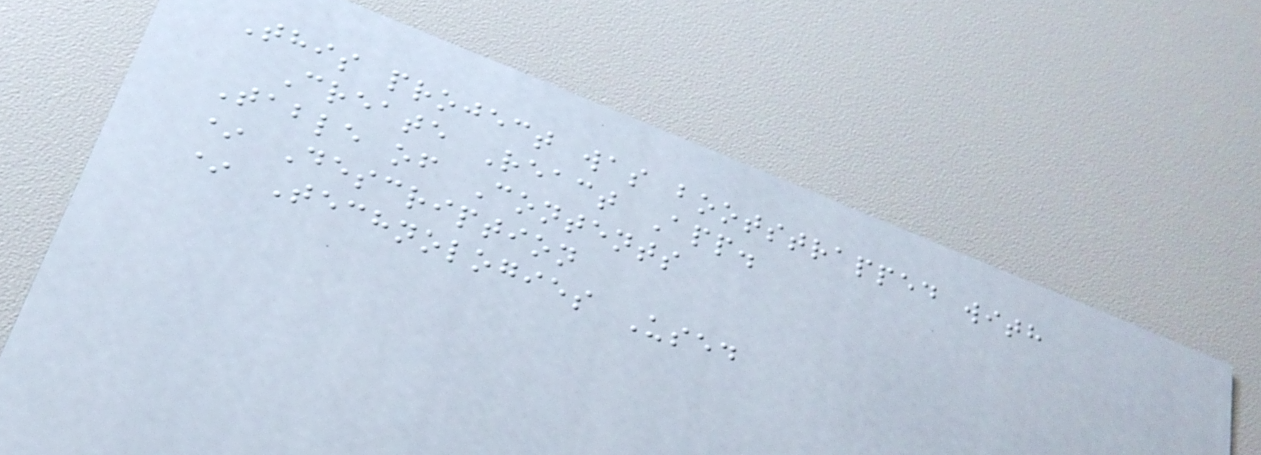This project was bootstrapped with
Create React App.
Table of Contents
* Description
* Technologies Used
